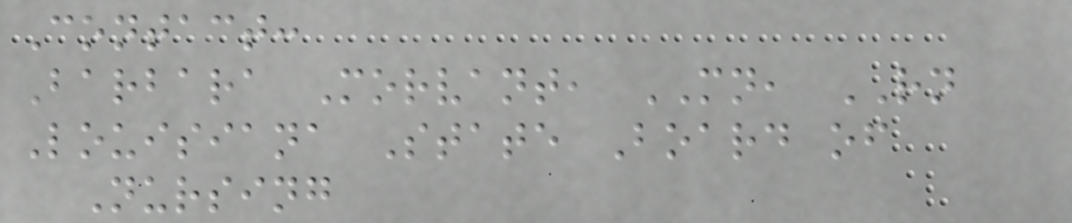Contact:
Barbara Morvant, MN, RN
Louisiana State Board of
Nursing
